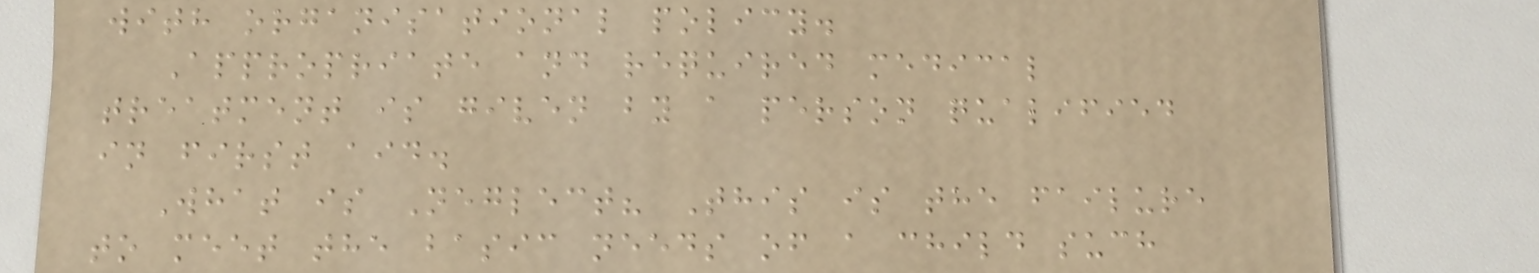with organisational policy.
Appropriate and required medical
treatment is given by a person qualified
in first aid.
What is Neglect? This is the failure
to meet the basic needs of a child such
